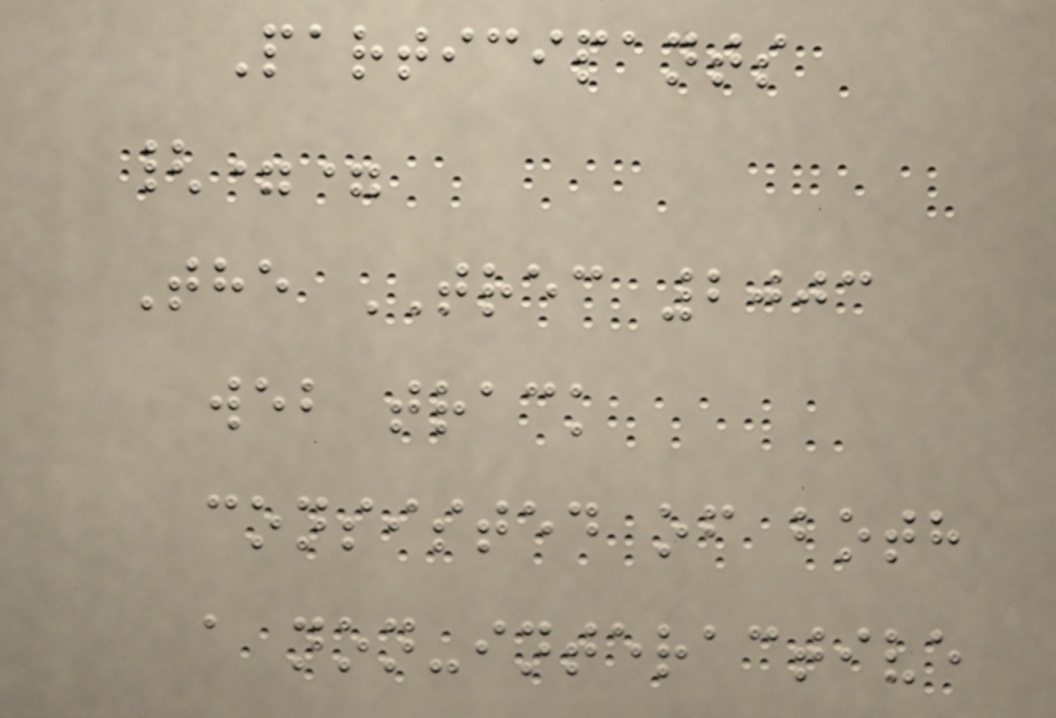Participants
{==
The TREC 2003
web track
consisted of both
a non-interactive
